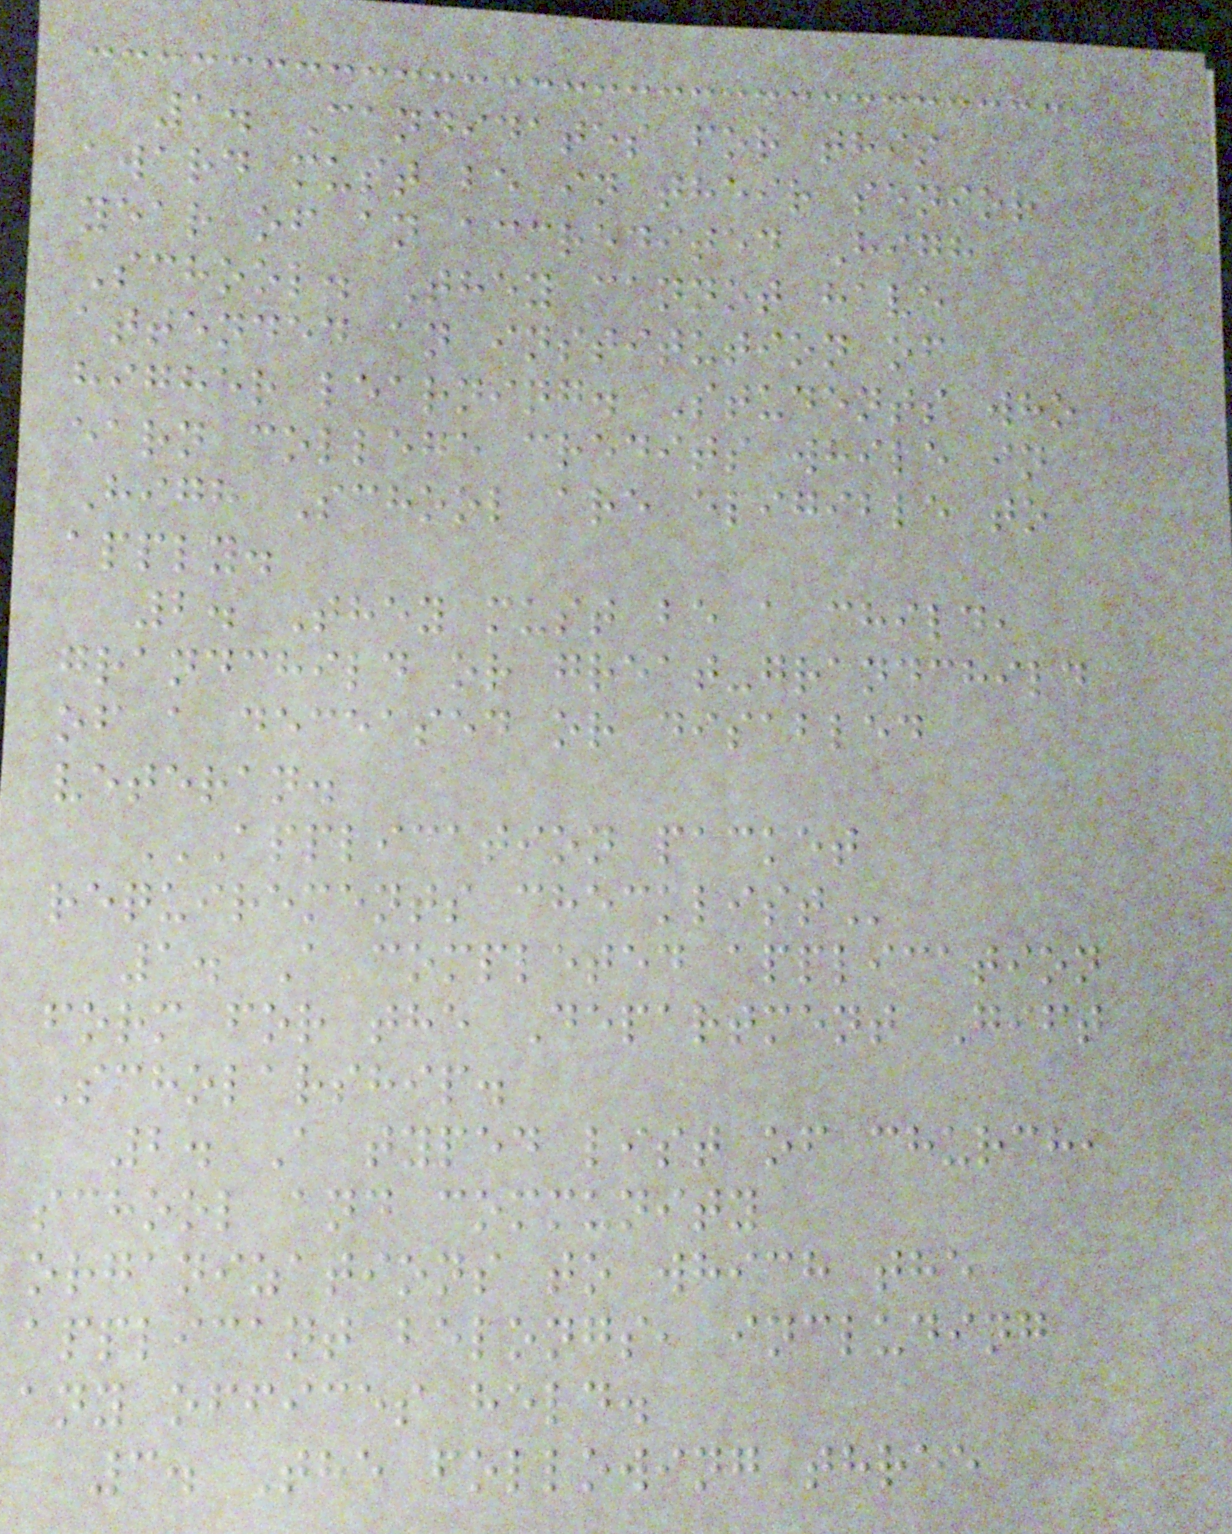1. Candidates for this
award must be in their senior
year of an accredited High
School. They cannot have
attended an institution of
higher learning. Students who
earn college credits while in
High School are eligible to
apply.
2. They must be a child,
grandchild or great-grandchild
of a deceased or disabled
veteran.
APPLICATION PACKET
REQUIREMENTS CHECKLIST
1. A completed application
form for the Department Gift
Scholarship.
2. A typed list of church,
school and community
organizations to which the
applicant belongs, including
any offices held.
3. The following three
